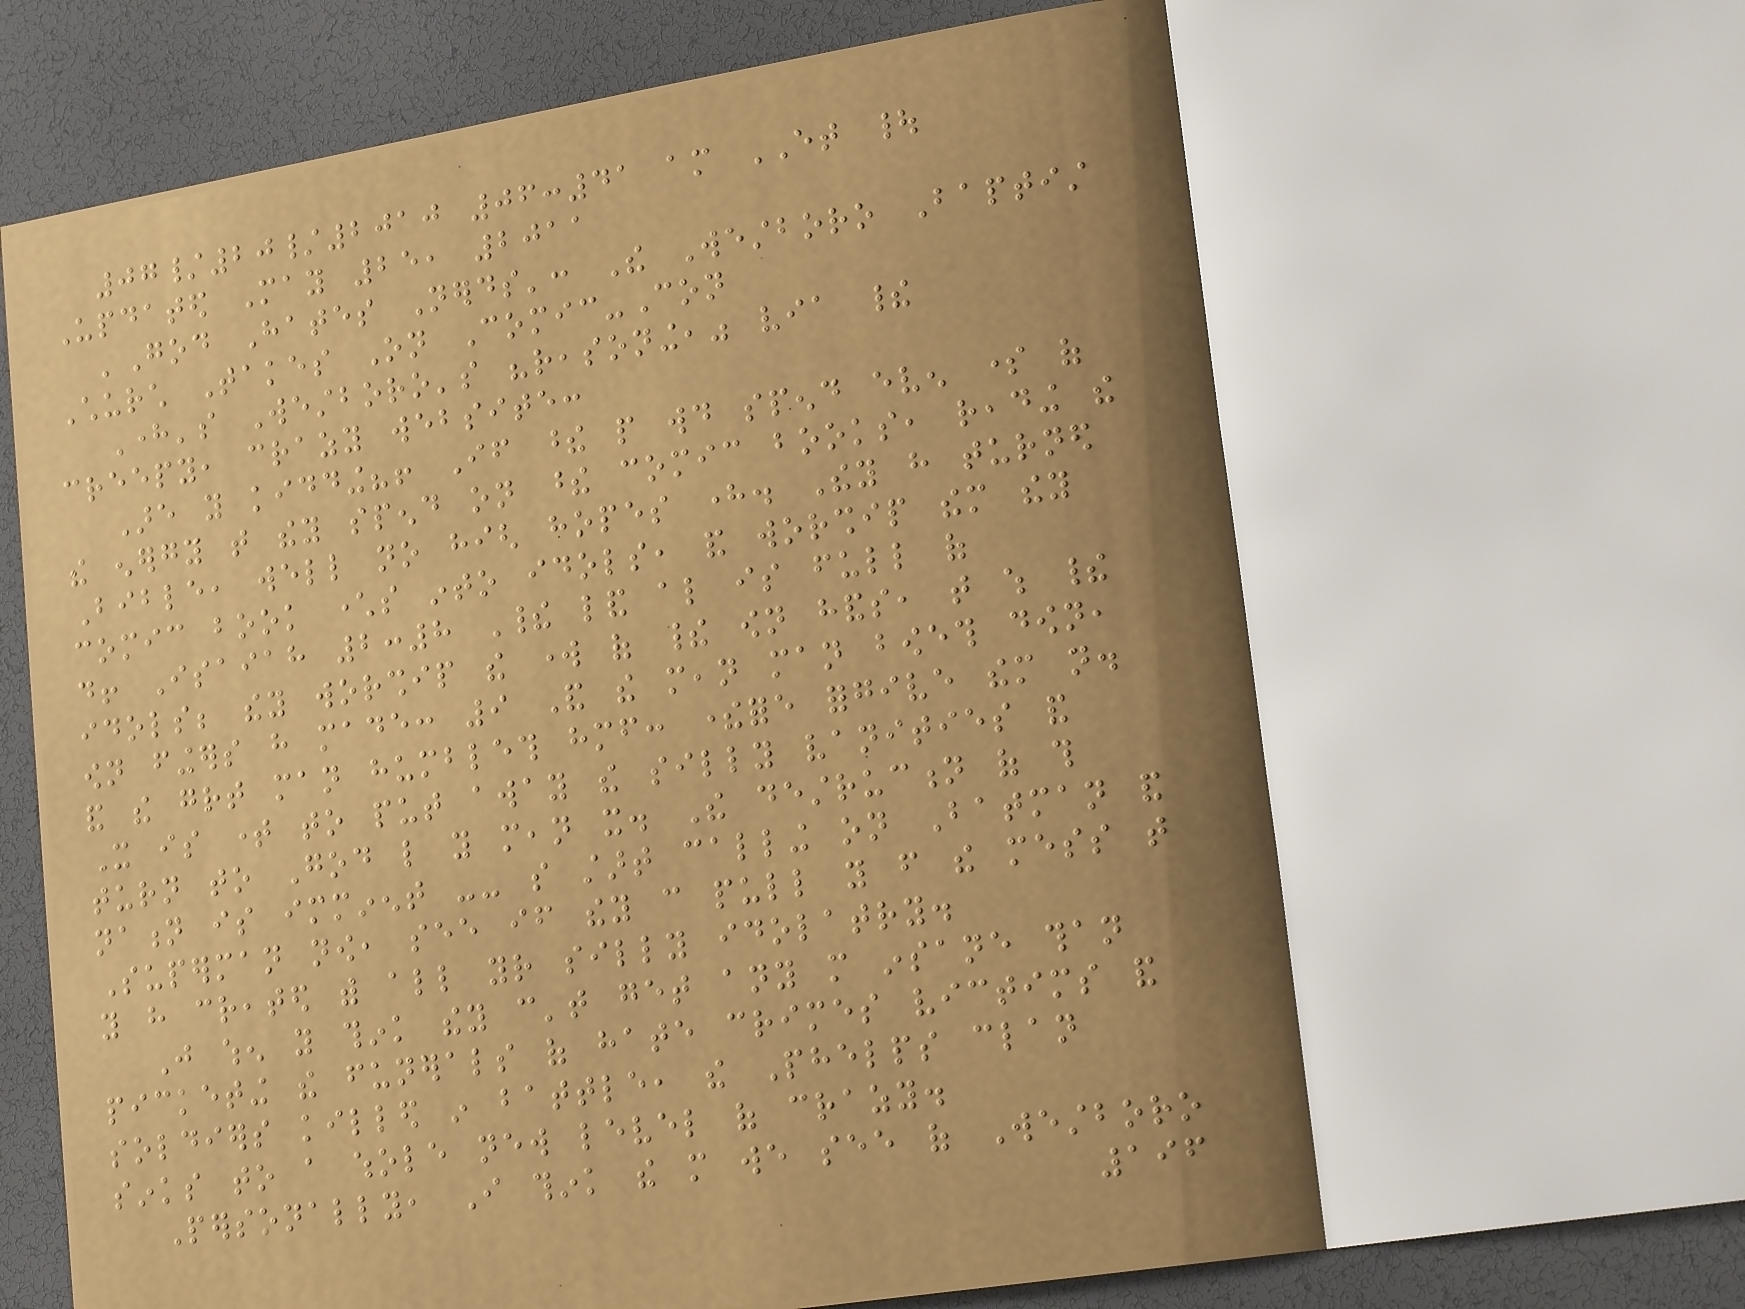07/20/2010 06:41 am ET |
Updated May 25, 2011
'God Hates Nerds': The Westboro Baptist
Church Takes On Comic-Con
Here's Westboro's "reasoning," via their
creepy, crazy website:
Are you kidding?! If these people would spend even some of
the energy that they spend on these comic books, reading the
Bible, well no high hopes here. They have turned
comic book characters into idols, and worship them they
do! Isaiah 2:8 Their land also is full of
idols; they worship the work of their own hands, that which their
own fingers have made: 9 And the mean man boweth down,
and the great man humbleth himself: therefore forgive them not.
It is time to put away the silly vanities and
turn to God like you mean it. The destruction of this
nation is imminent -- so start calling on Batman and
Superman now, see if they can pull you from the mess that
you have created with all your silly idolatry.
Just when you think they can't get any more insane than
picketing the funerals of hate crimes victims and
soldiers killed in battle, the Phelps clan
sinks to a whole new level of crazy.
Personally, I think the more we see of Westboro
196
